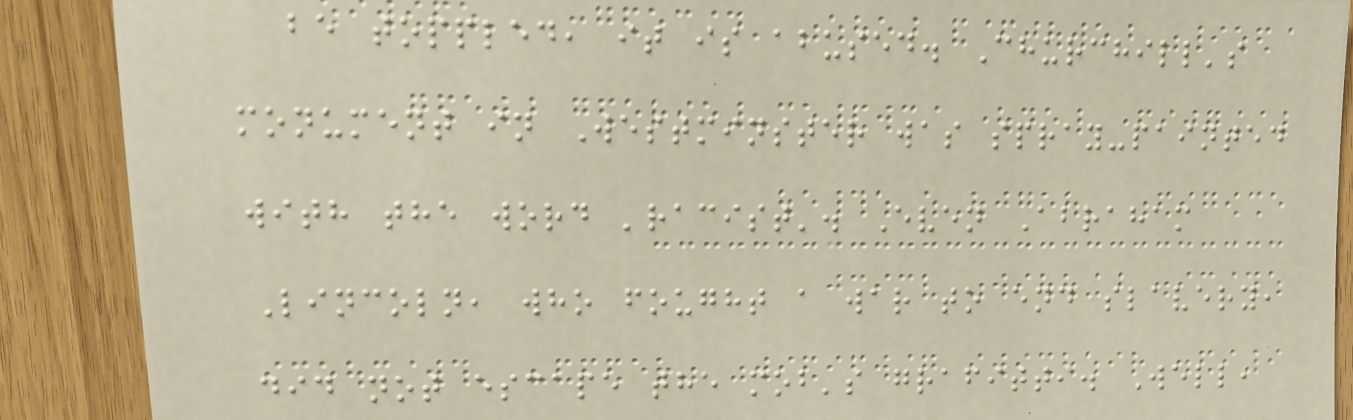be toppled, it is abused. Churchill's
monument in Westminster was spray-painted
with the word 'racist'. Even Abraham
Lincoln, who fought a war to end slavery,
did not escape the mob's grafitti. Well,
